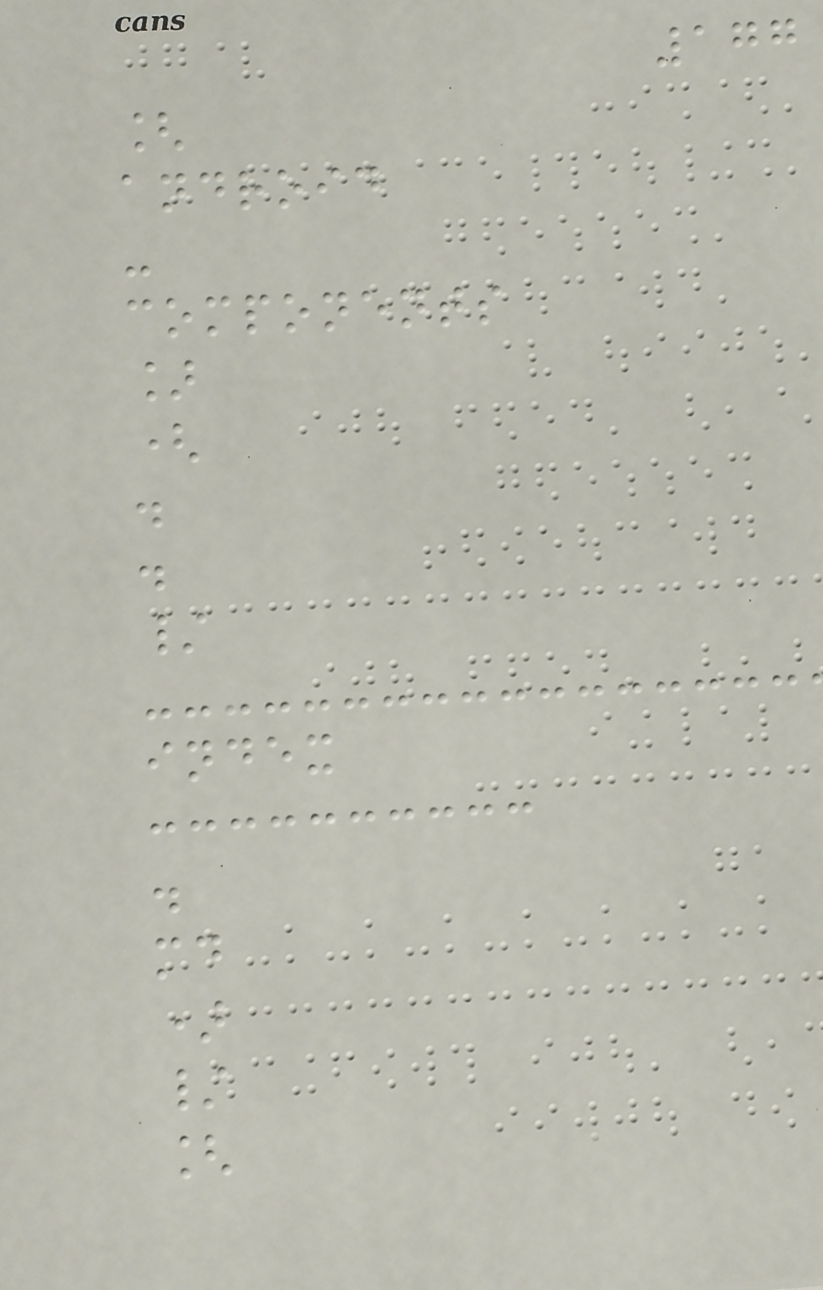177
[
android
-
components
]
(
.
.
/
index
.
md
)
/
[
